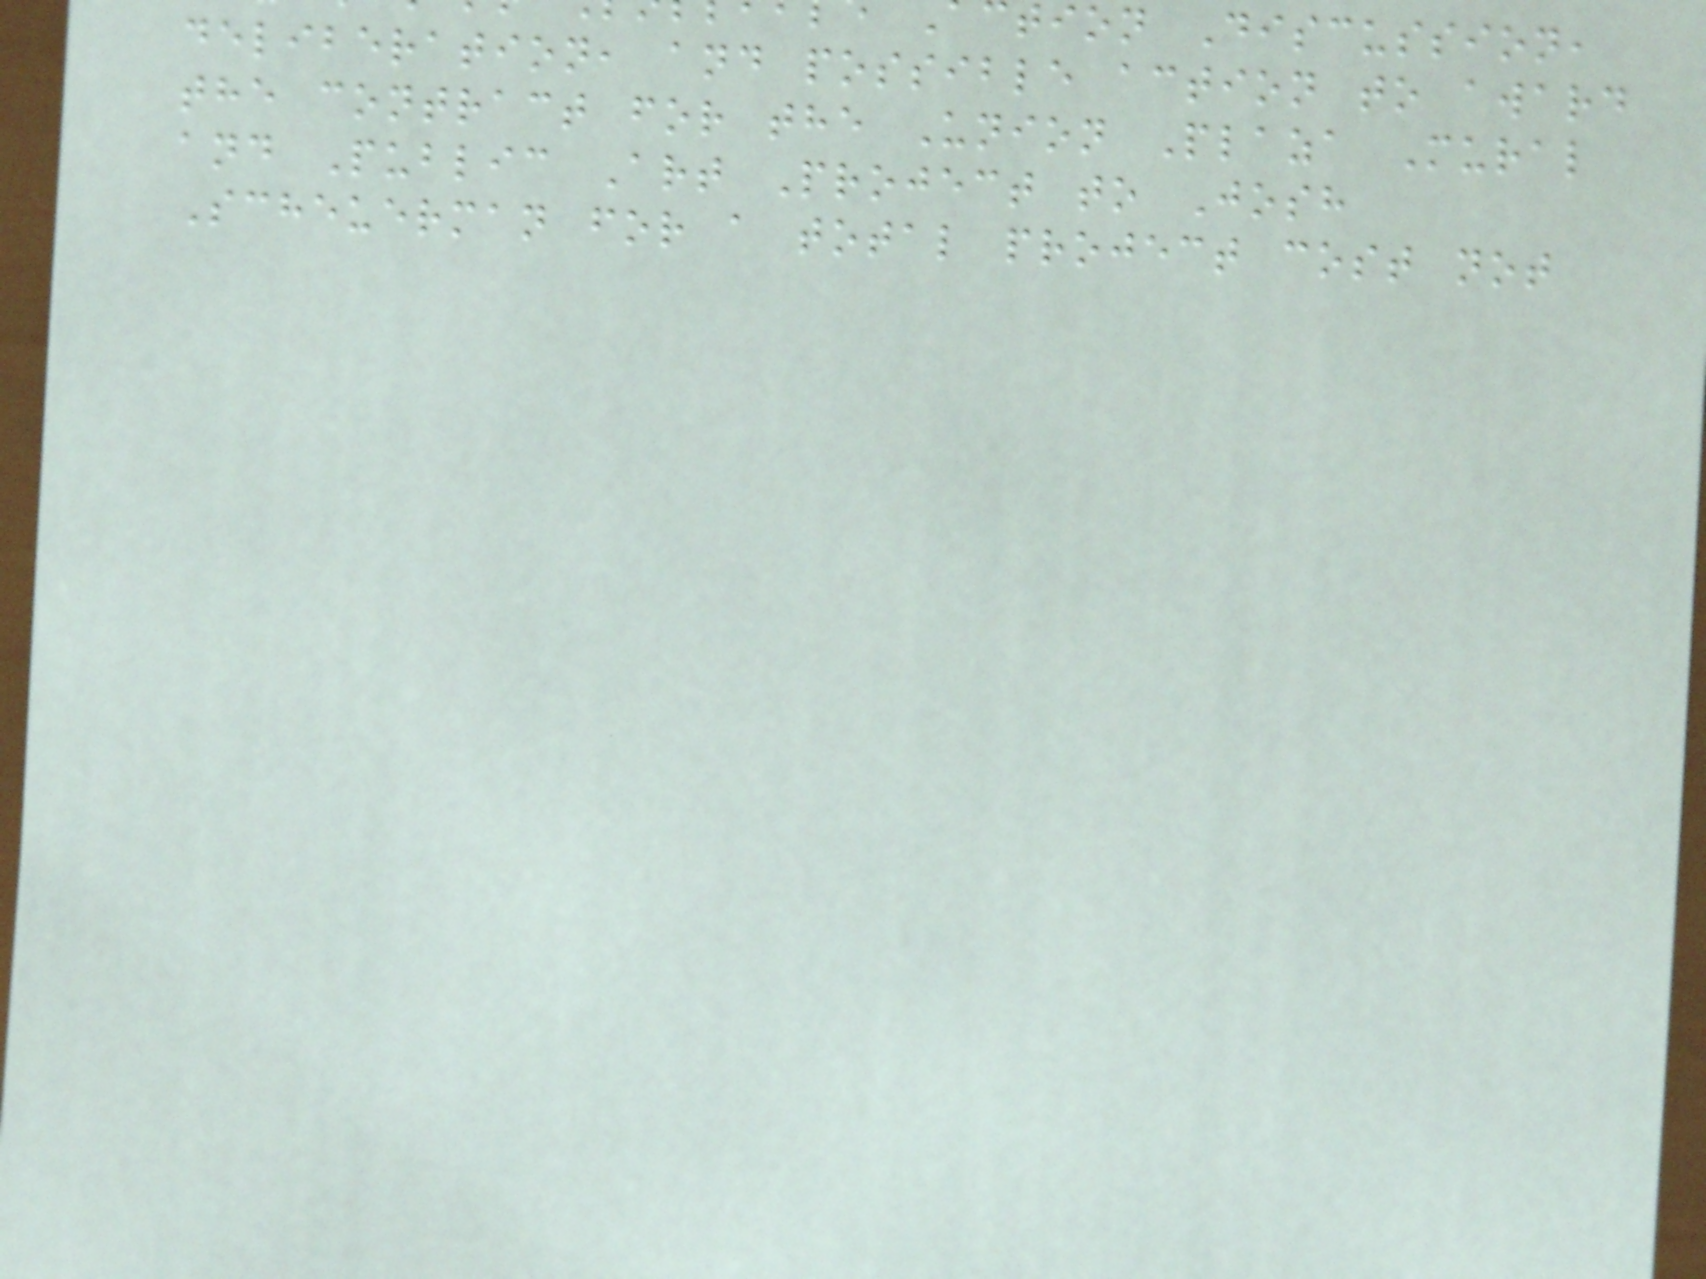tion Discussion,
deliberation, and possible action to award
the contract for the Union Plaza Mural
and Public Art Project to Josh
Scheuerman for a total project cost not
